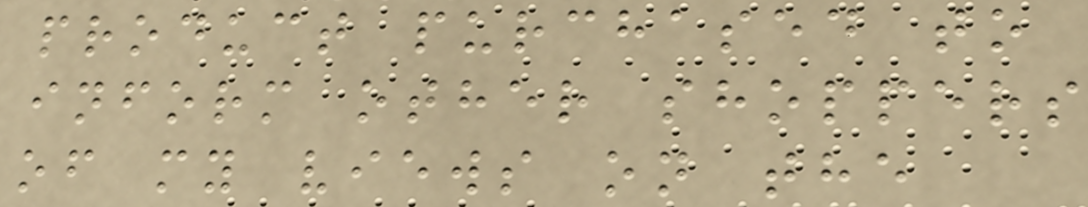product purchased to
inform other shoppers
of my views on the
